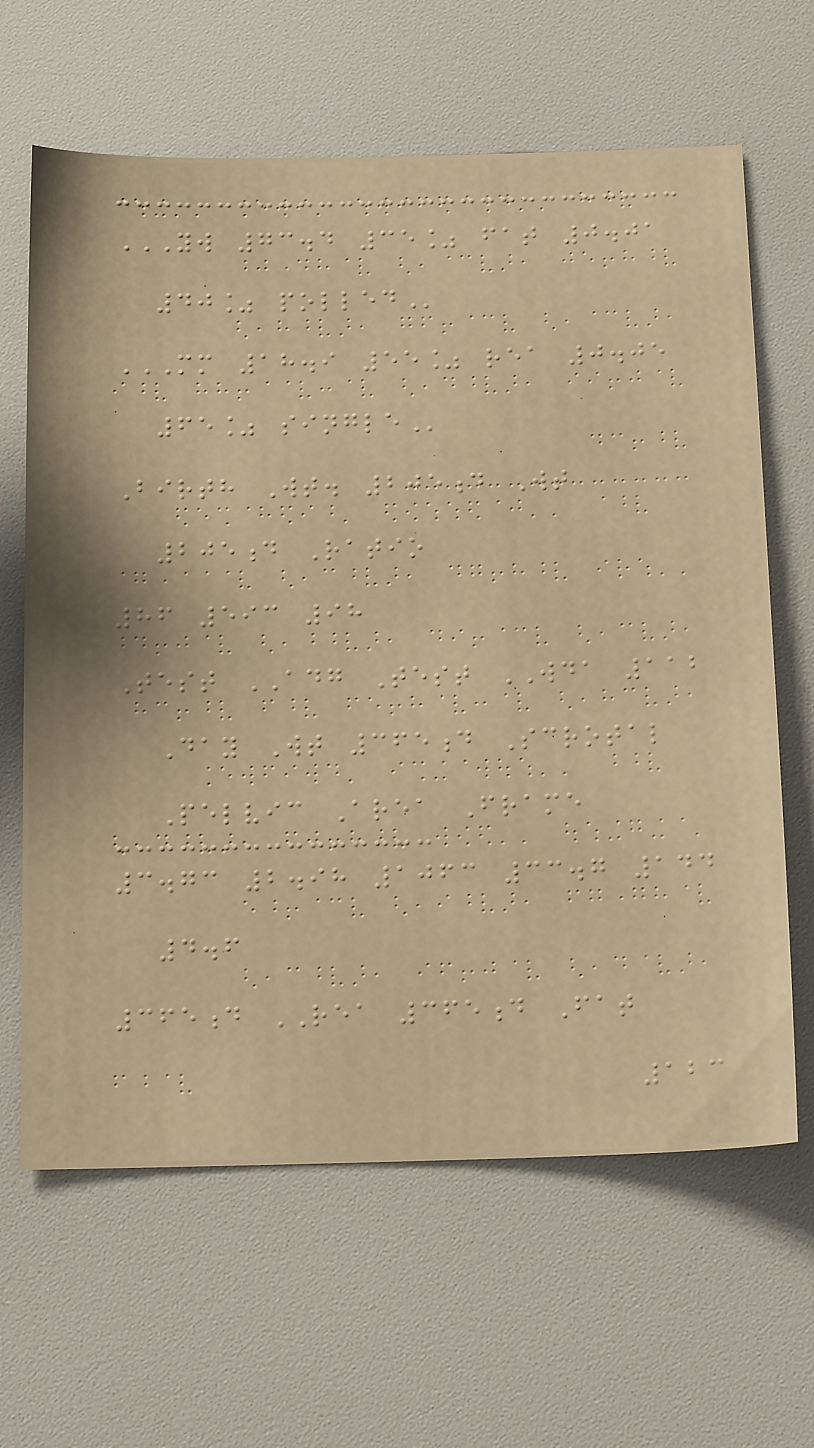YW 73.4 35% FAT 0.01
40% POLLED
MM 18.9 55% REA 0.05
65% SINGLE
Birth Wt. 205d Wt
205d Ratio
86 593 98
Test ADG Test WDA 112
Day Wt 365d Scrotal
Pelvic Area Frame
3.73 2.98 1063 33.7 144
4.6
365d REA 365d Fat
123
